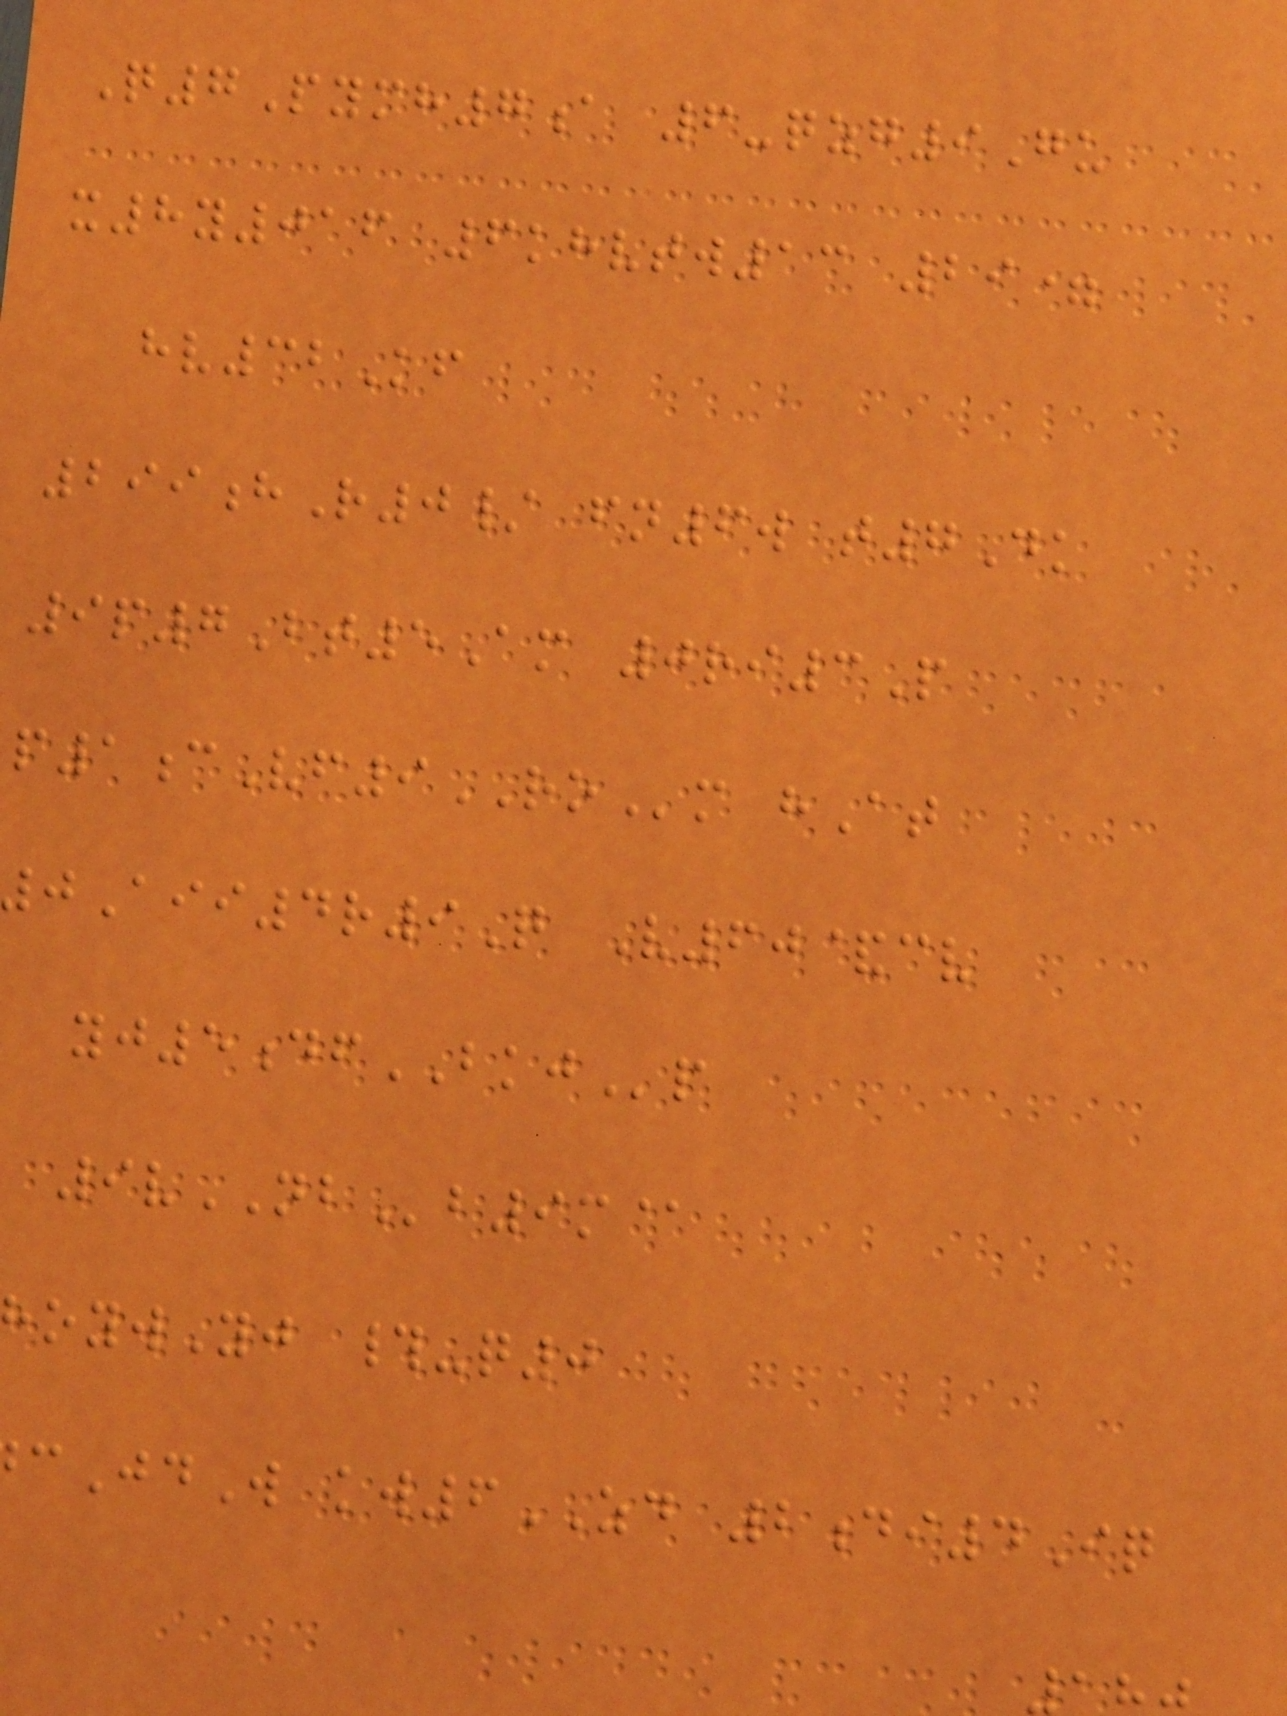Q7Pymh7a 6-qzg9Gu
x8y016 6khvtw13 29=
hv32Kf
299hR0/ fn6w t7Dk
9p7Bt5Am 0ri3P
p1cVf9ROm hAt
Aii4r9Q V60&cv
yj5dfBKJp
9vNBb9m@
oywYj #-q0
cJdW kw6ZD 2di4Iq
